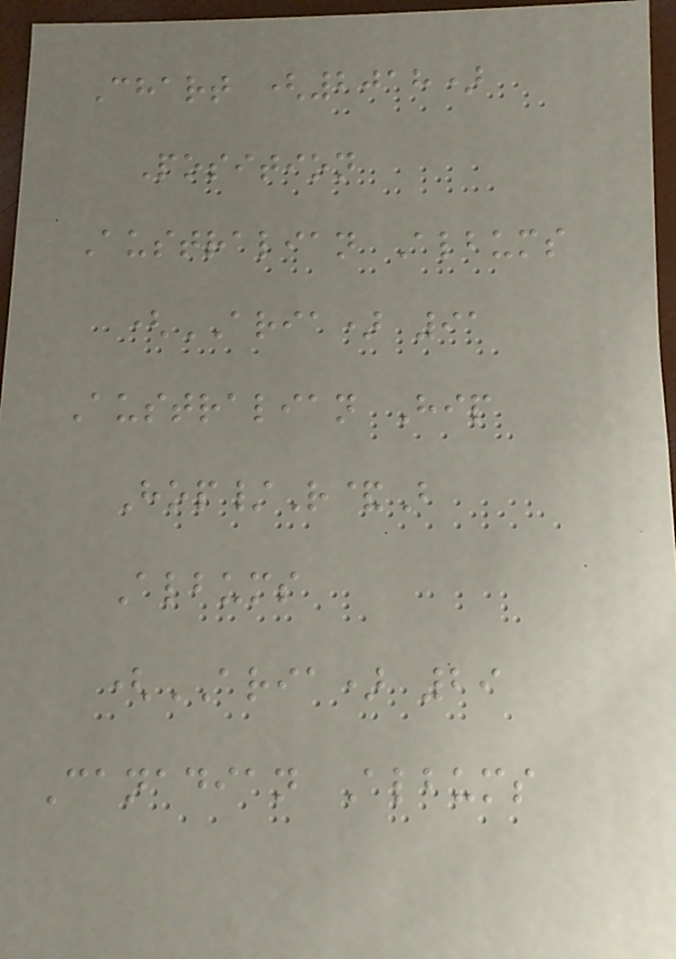Chart (2018)
Position
Australian Albums
(ARIA) 91
Australian Hip
Hop/R&B
Albums
(ARIA) 29
Canadian Albums
